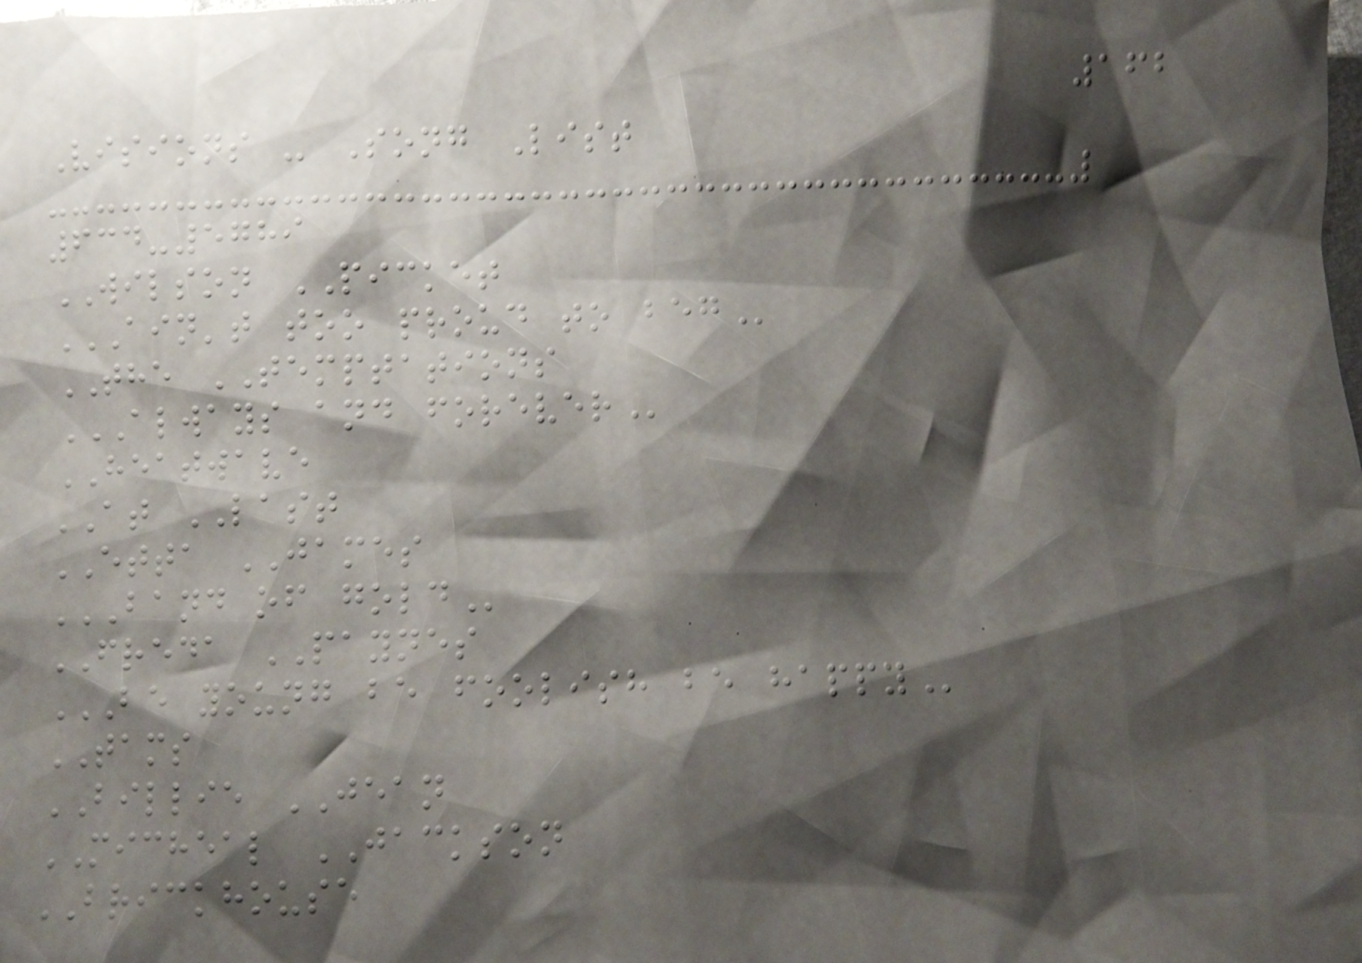162
Visions - Song List
634-5789
WILSON PICKET
AIN'T TOO PROUD TO BEG
THE TEMPTATIONS
ALWAYS AND FOREVER
HEATWAVE
AT LAST
ETTA JAMES
BAND OF GOLD
FREDA PAYNES
BE YOUNG BE FOOLISH BE HAPPY
TAMS
BILLIE JEAN
MICHEAL JACKSON
BRICKHOUSE
